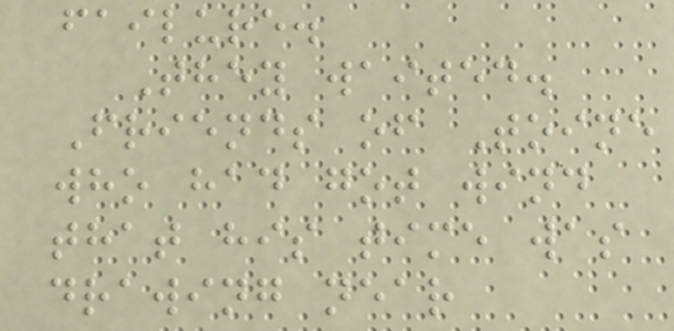failure.
They waited.
Friends of Toine
who had got wind
that his time was
drawing near
